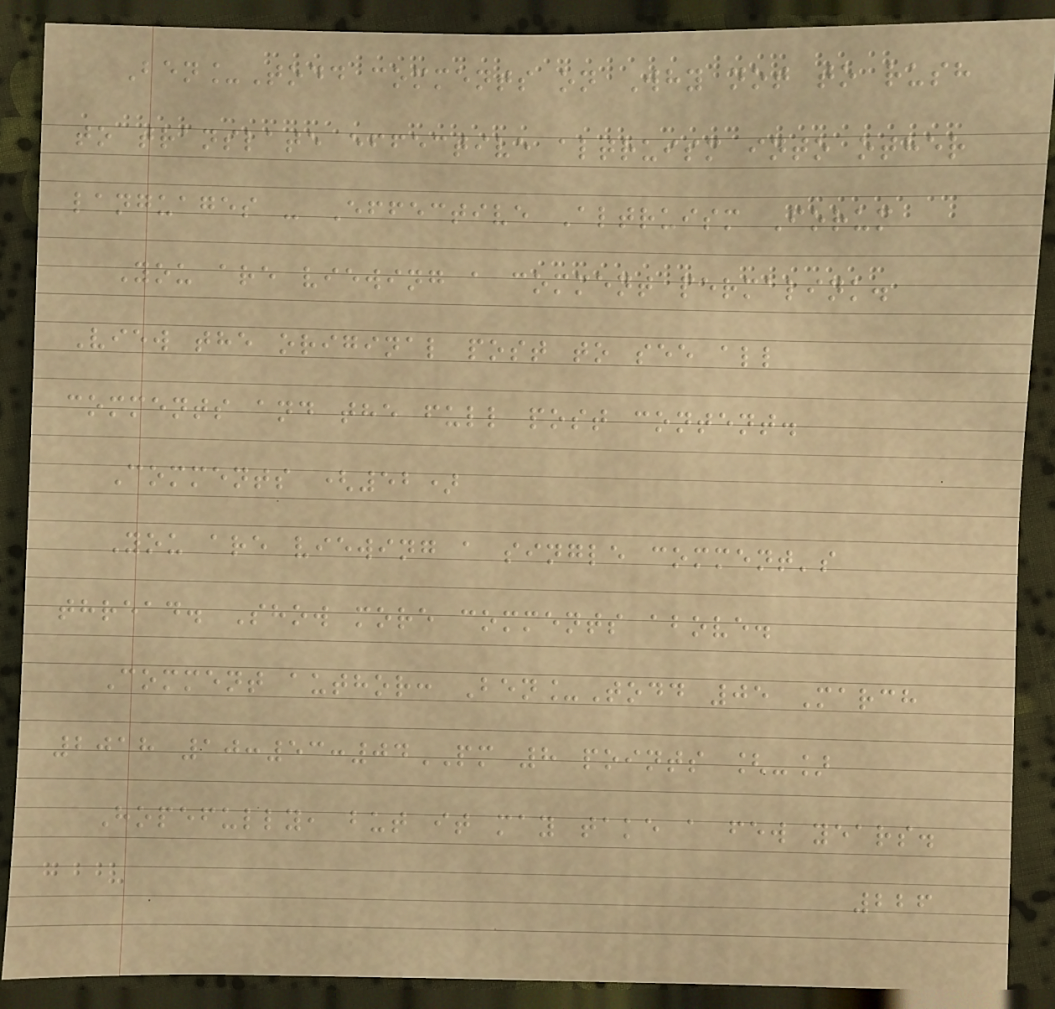Ben_Todd comments on Why not to rush
to translate effective altruism into other
languages - Effective Altruism Forum
You are viewing a comment permalink.
View the original post to see all
comments and the full post content.
Comments (52)
You are viewing a single comment's
thread. Show more comments above.
Comment author: Ben_Todd 05 March
2018 10:53:04PM 8 points [-]
Hopefully, but it may take a few years.
226
